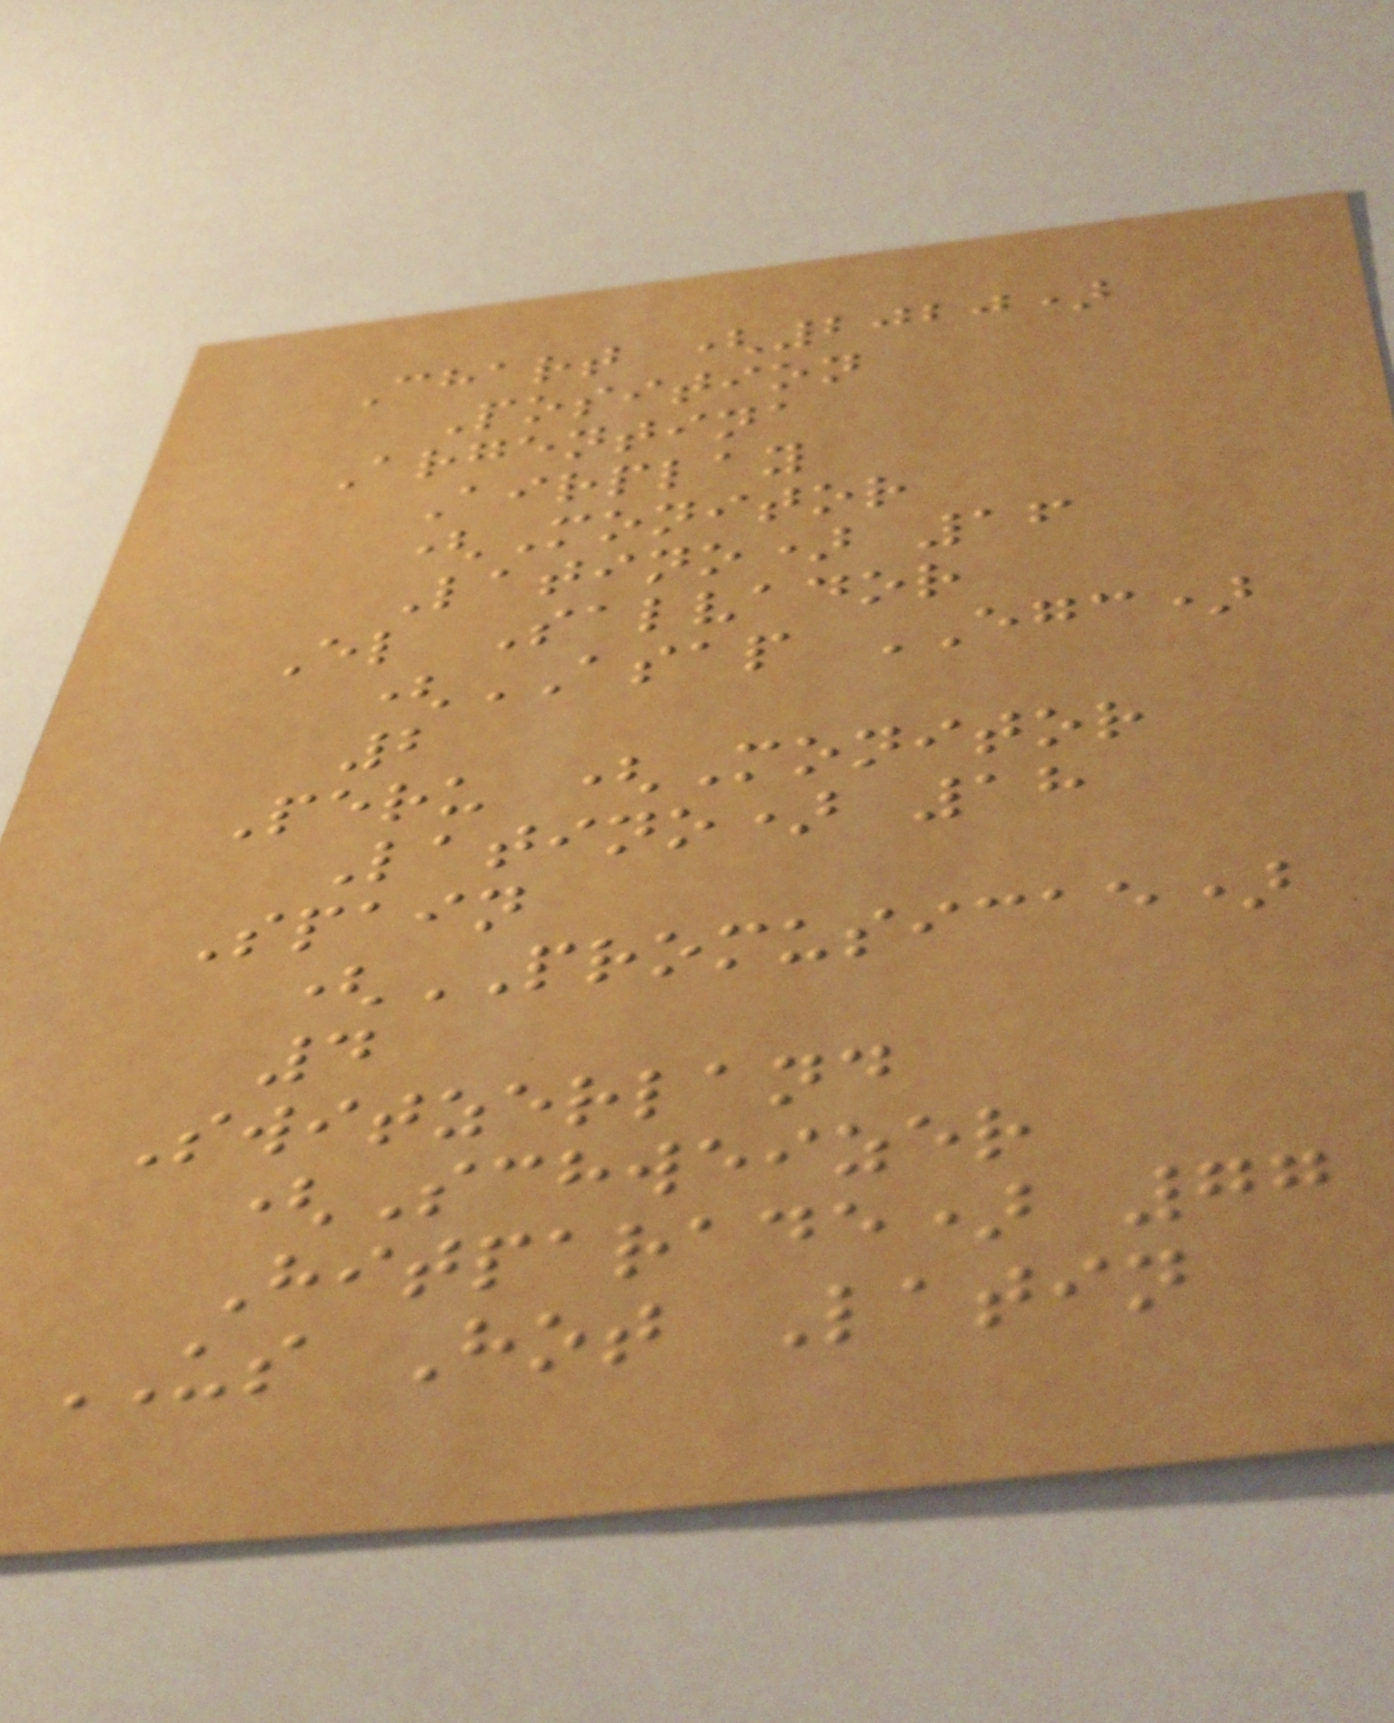Chart (2020)
Position
Argentina
Airplay
(Monitor
Latino) 16
El Salvador
(ASAP EGC)
2
Peru (Monitor
Latino) 18
Spain
(PROMUSICAE)
4
Switzerland
(Schweizer
Hitparade) 77
US Hot Latin
